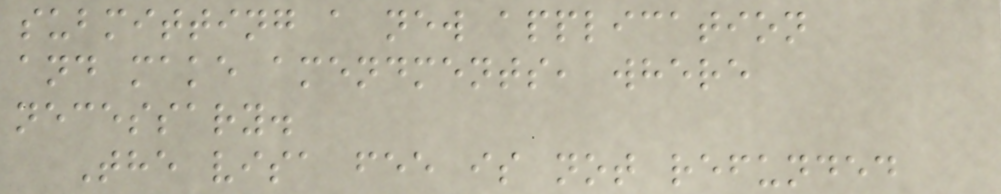submitting a new application
and make amendments, where
necessary.
The visa fee is not refunded
